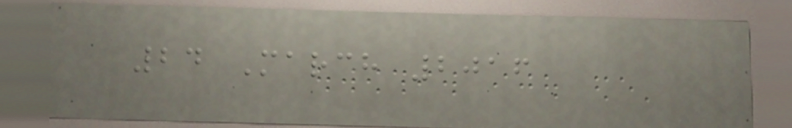24 March 2016
